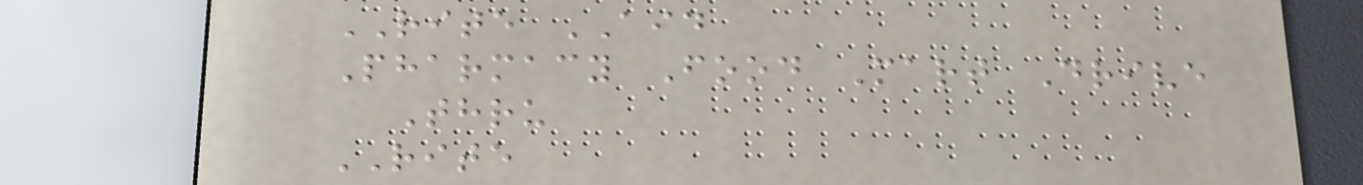RITE AID
Pharmacy Food Mart Drive
Thru
RITE
